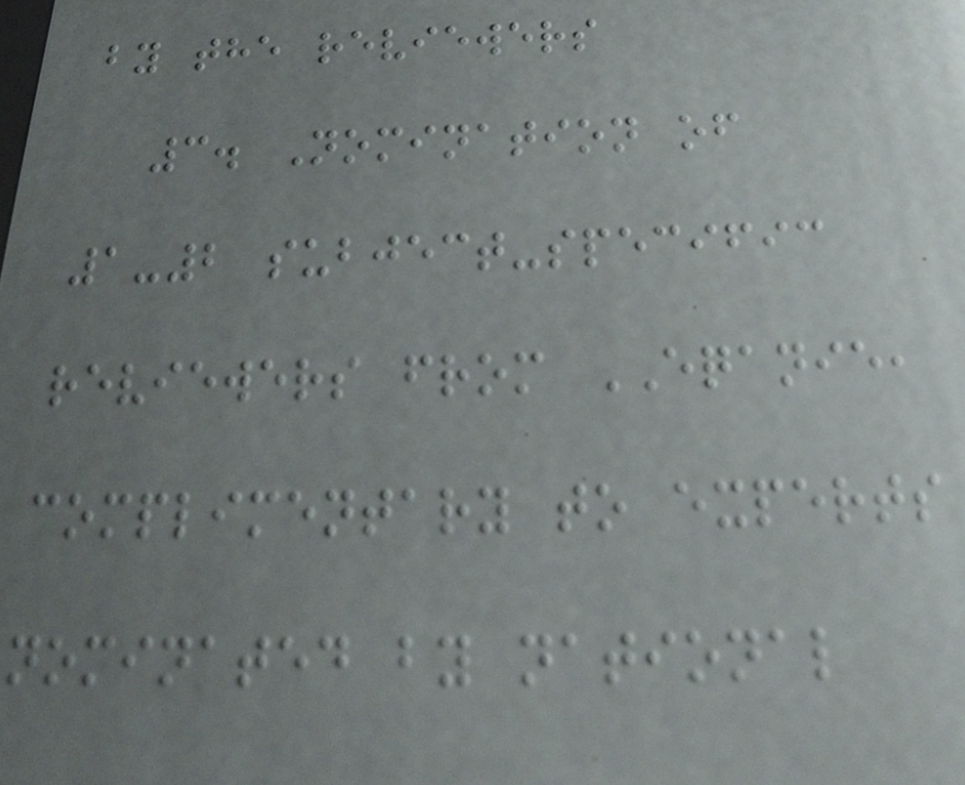by the reviewers
3. Nomination of
1-2 subject-specific
reviewers from EQANIE,
complimentary to experts
nominated by national
